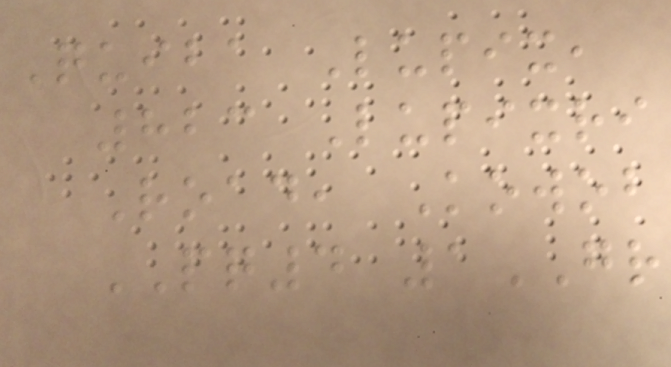Quiba Lupix,
823 Lupixri
Road, Kowob
PQ4 1GR
